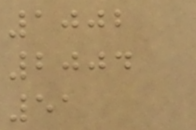1002
2004
51
